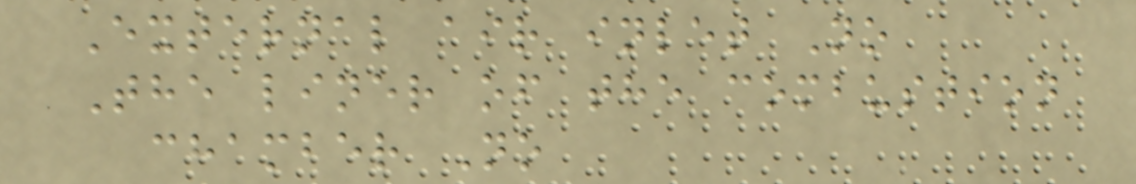External air inlet No
The liner of the combustion
chamber No
